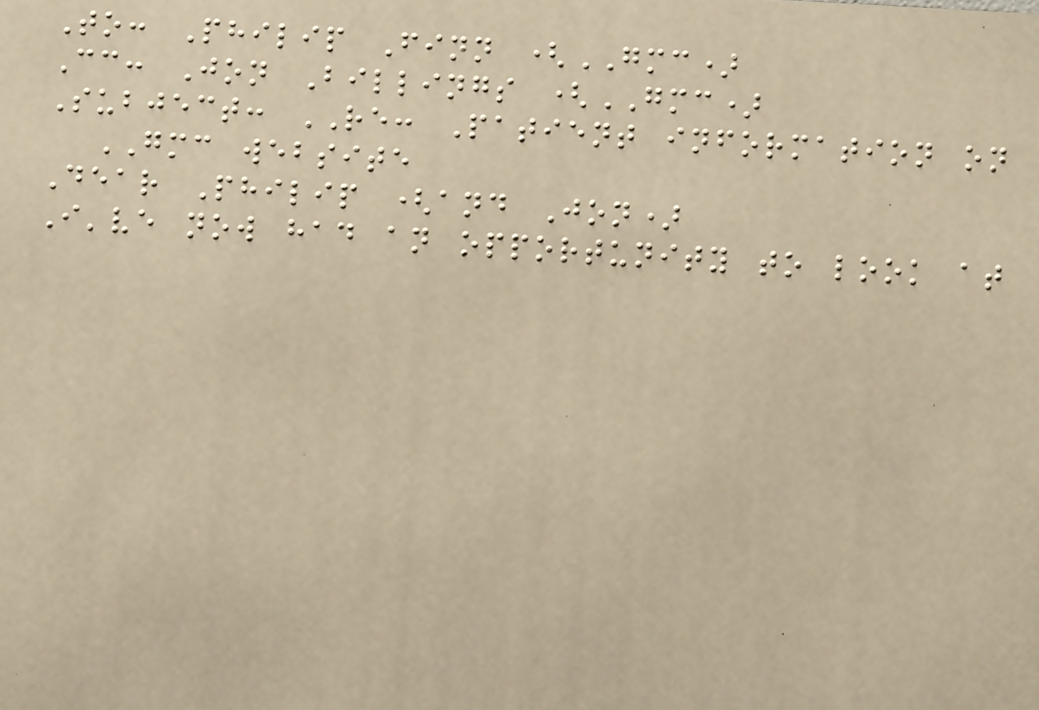To: Philip Finn (GMC)
Cc: Jon Billings (GMC)
Subject: RE: Patient information on
GMC website
Dear Philip (and Jon)
I've now had an opportunity to look at
